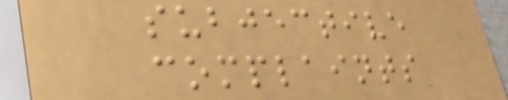subjective
complaints
